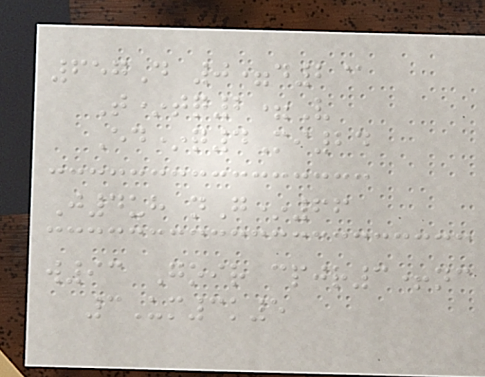657D 0=d2@
T*tq2=V
Ed*q4Mi24
J4uh nG*66
w93 Goir cpjr3+nc
3Um3k5
